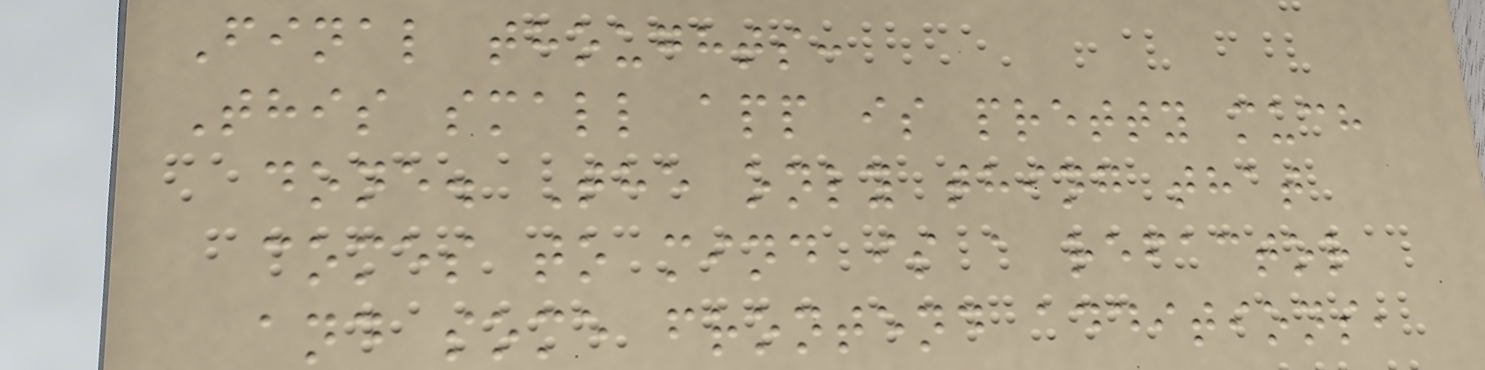Final thoughts:
This small app is pretty much
done. The only thing that
comes to mind is a refactor
and some frontend additions,
